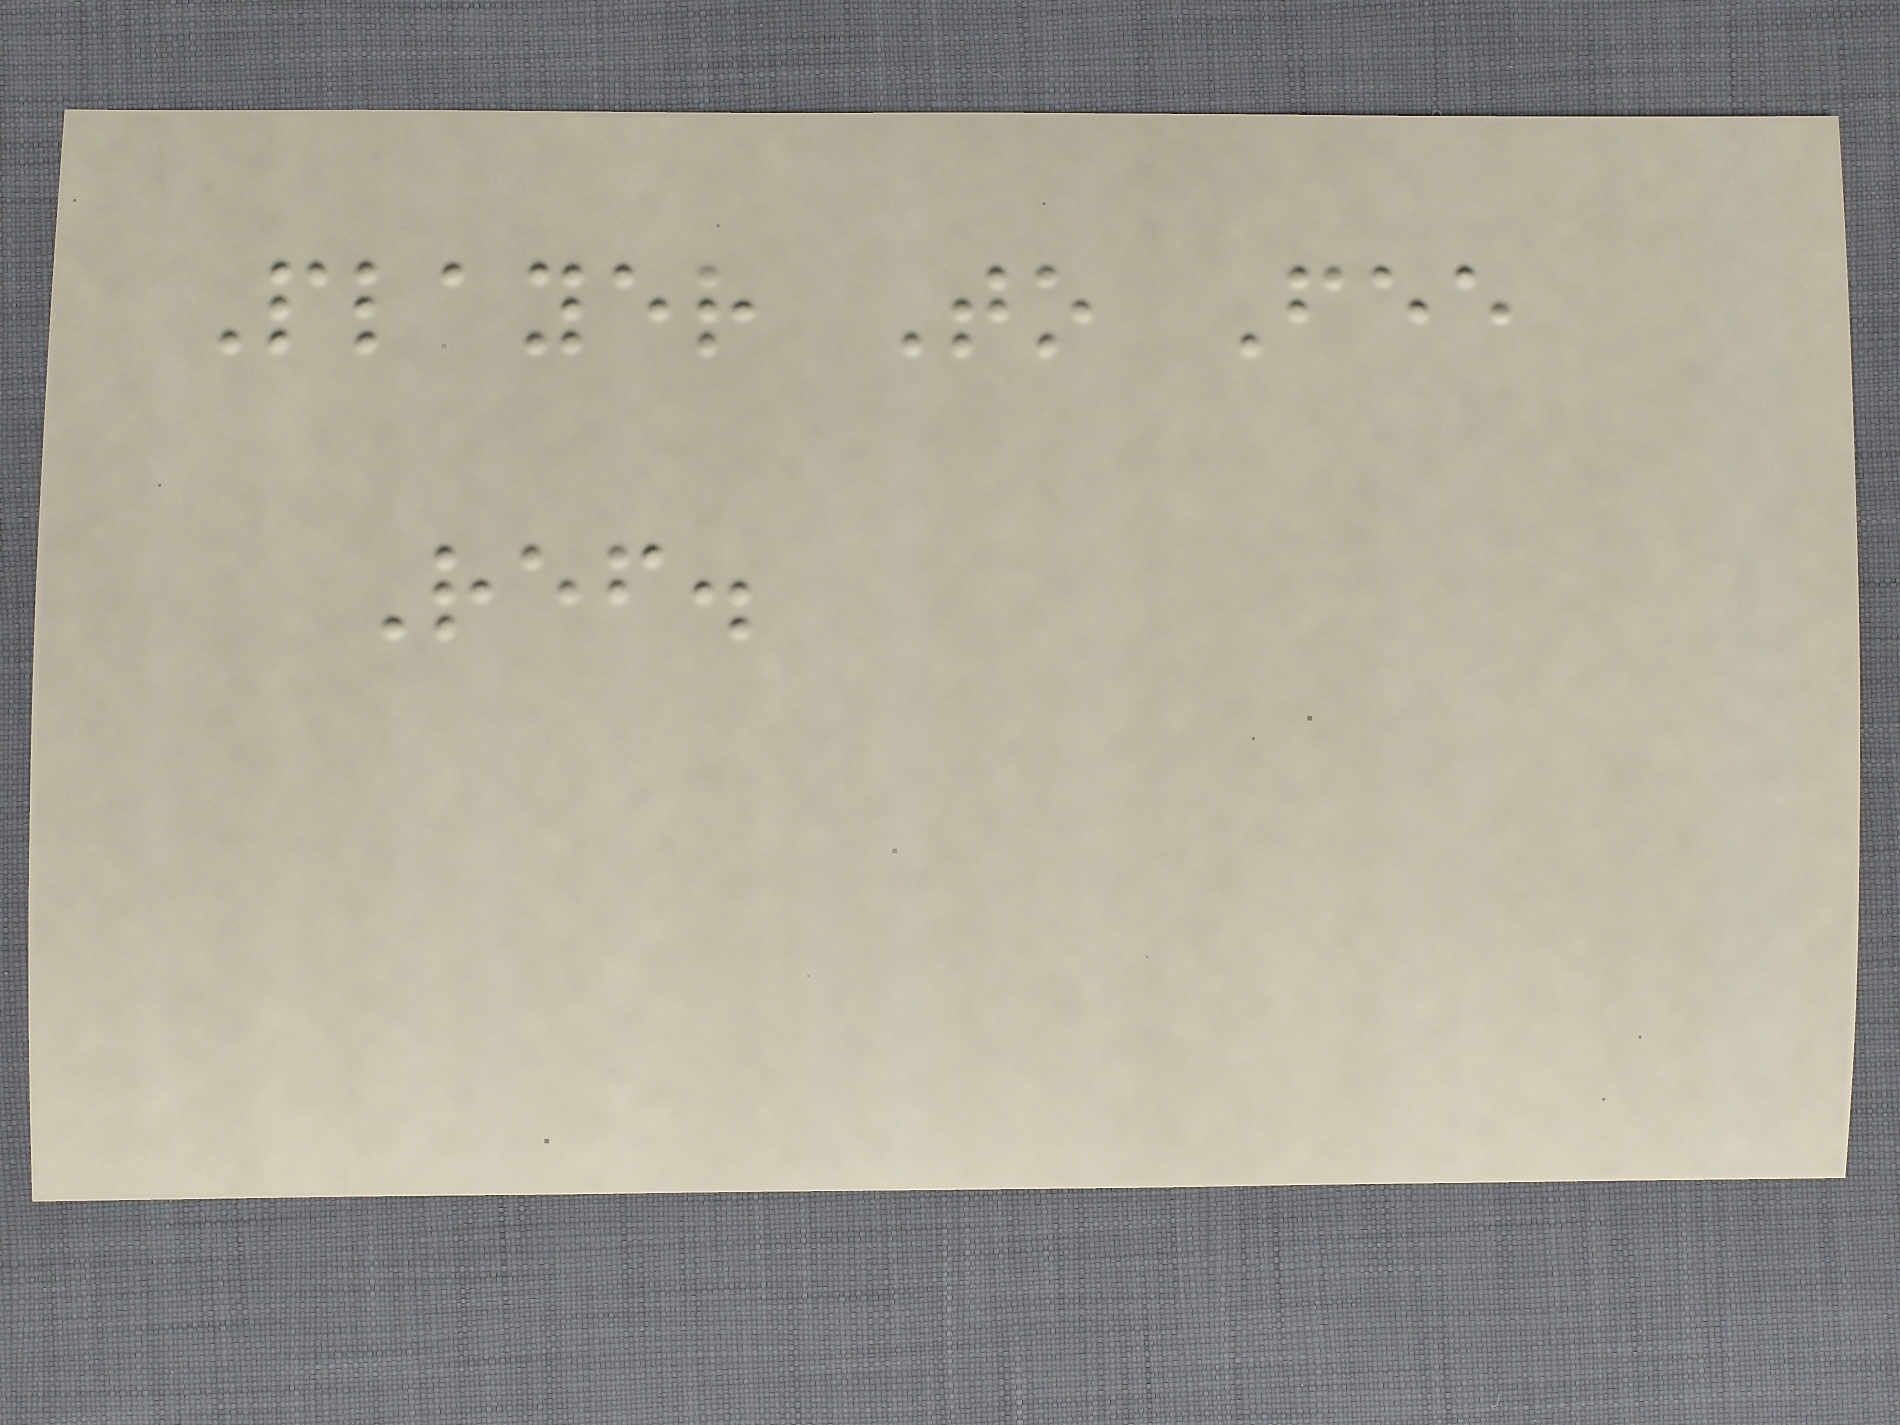Player To Fee
Ref.
